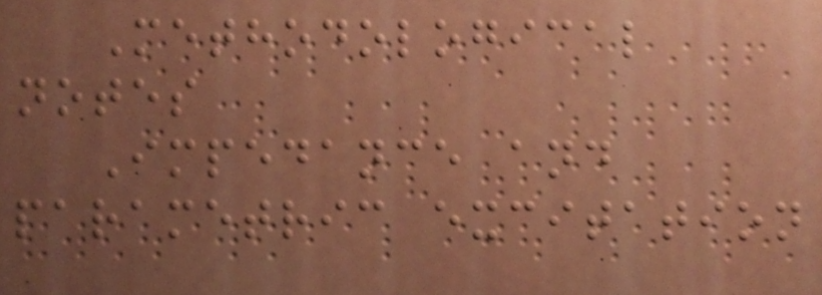Methodological
notes
Impedance and
parametric excitation
